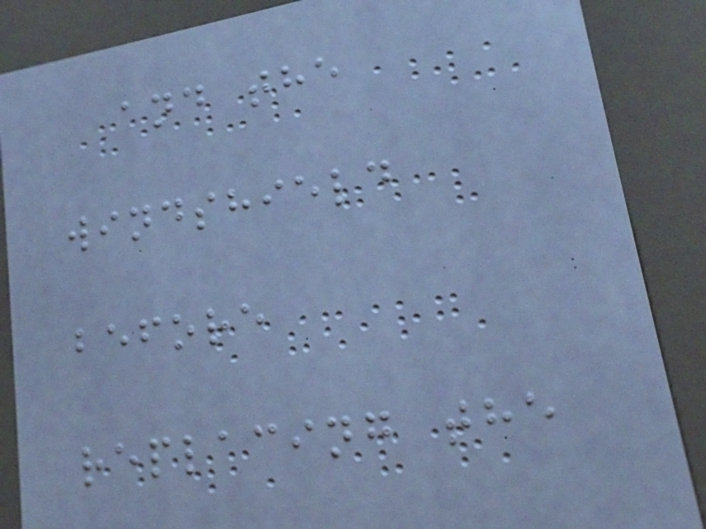and the
windshield
before
replacing the
